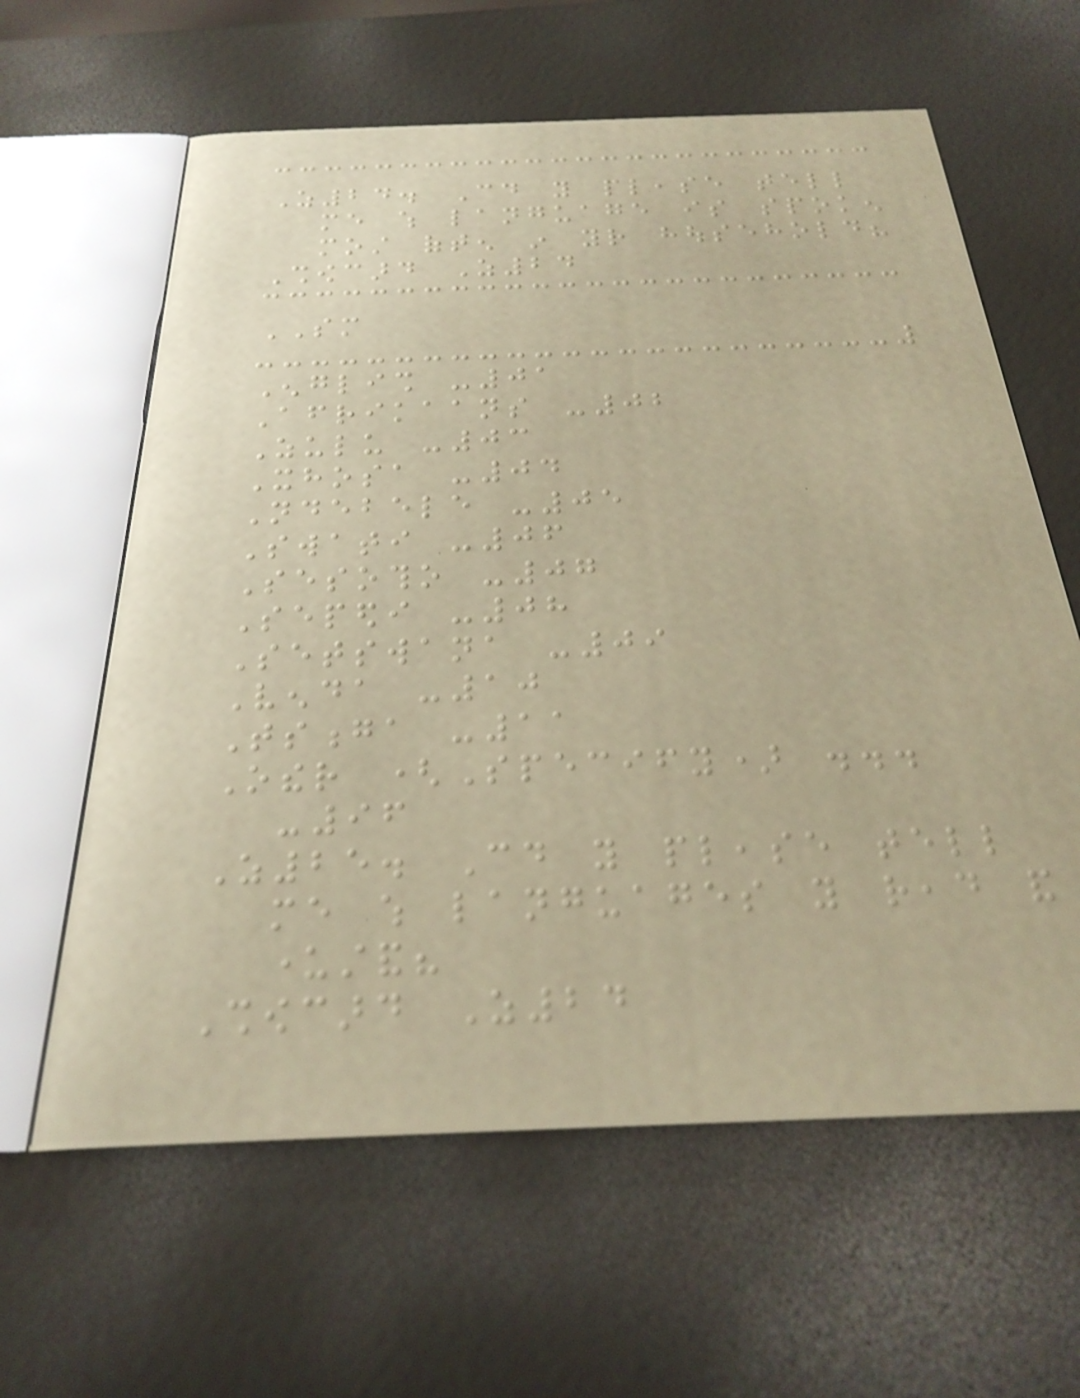Z24. Could you please tell
me which language is spoken
most often in your household?
Showcard Z24
SM
English -01
Afrikaans -02
Zulu -03
Xhosa -04
Ndebele -05
Swati -06
Sesotho -07
Sepedi -08
Setswana -09
Venda -10
Tsonga -11
Other (Specify) ...
-96
Z25. Could you please tell
me which languages you read and
understand?
Showcard Z24
